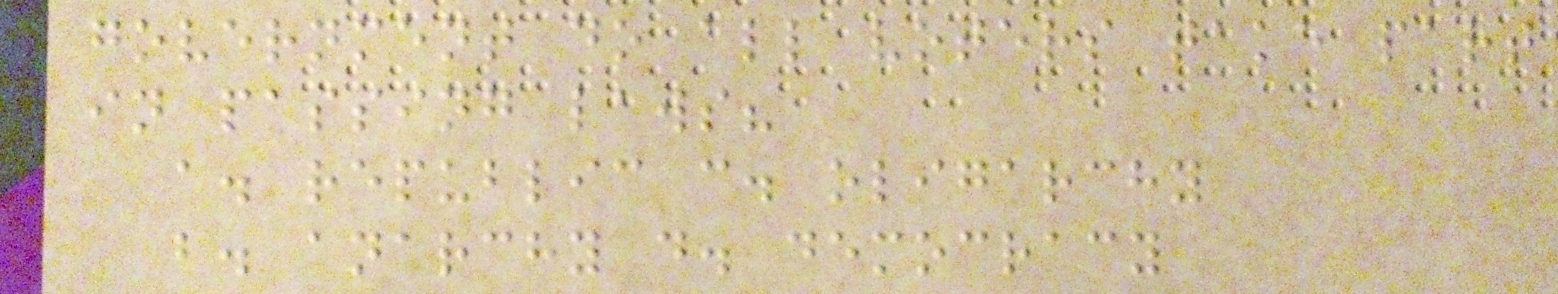government do all voters take part
in passing laws?
a. republic c. oligarchy
b. anarchy d. democracy
